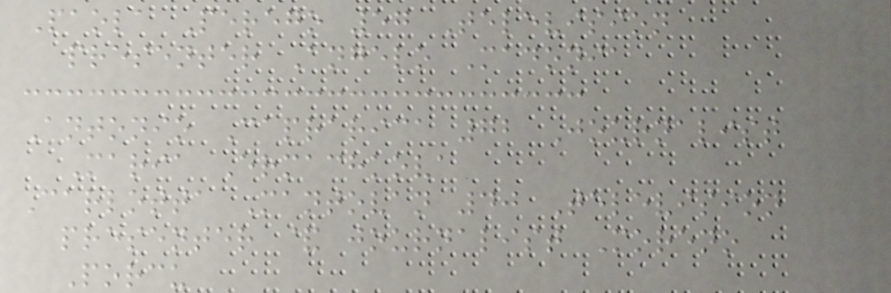Paola Perego 57 Television
presenter Angelo Madonia
Antonio Caprarica 72 Journalist
Maria Ermachkova
Carlotta Mantovan 40 Television
presenter & journalist Moreno
Porcu
